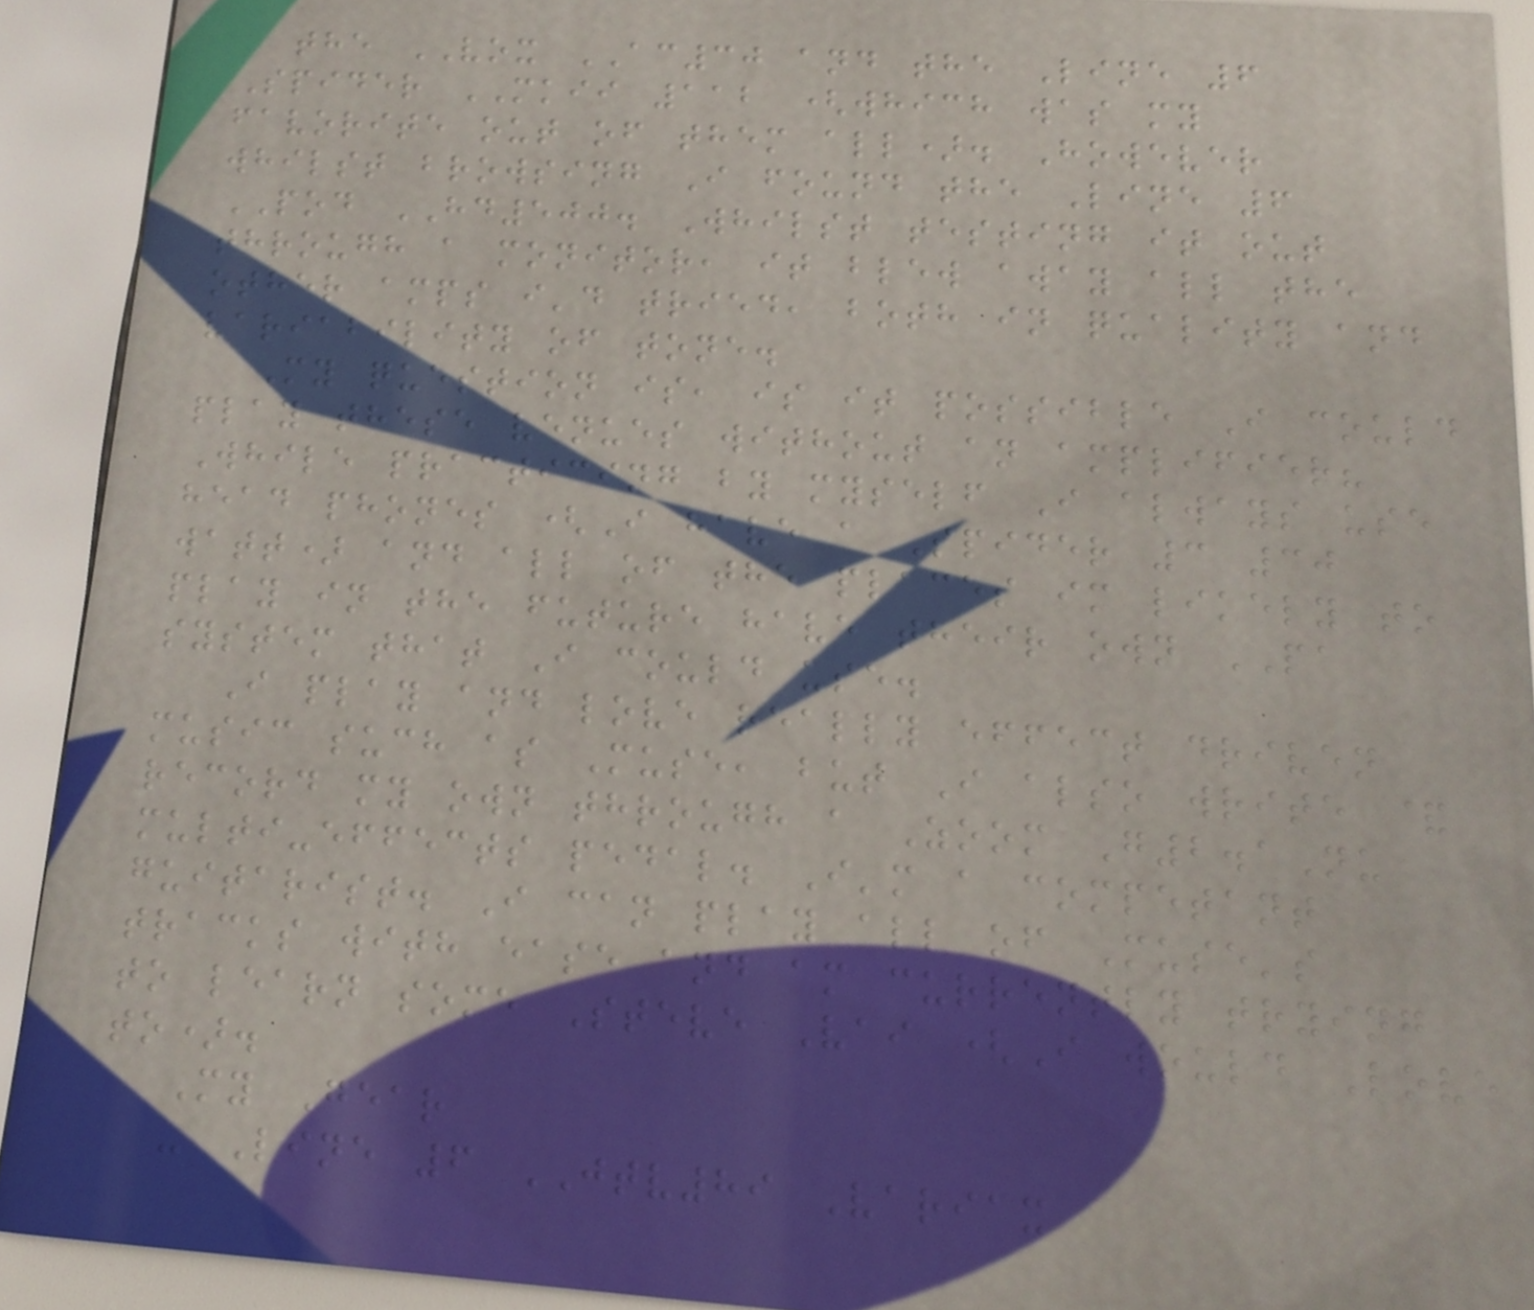the VOX AC30 and the Line 6
Spider MKII 112 (which was my
favorite out of them all). However
whilst browsing I found the Line 6
POD HD500. Whilst testing it out
through a monitor, it blew away all the
other amps i'd tried, both in quality and
variability of tone.
My question is, is it possible I could
play these venues without an amplifier?
While practicing by myself I always use
head phones (I have a Spider 3 30
watt) and all of the places im likely to
play in the future have their own PA
system that I could use.
I play and love really effect driven
music such as Muse, but I also write &
record my own through a Zoom G2.1Nu
multi-effects pedal. I'm a competant
guitarist. I can play all of Muse's
tracks with ease and am currently trying
to learn some Steve Vai (I would Love
to).
My Gear
- Line 6 JTV89 Variax
